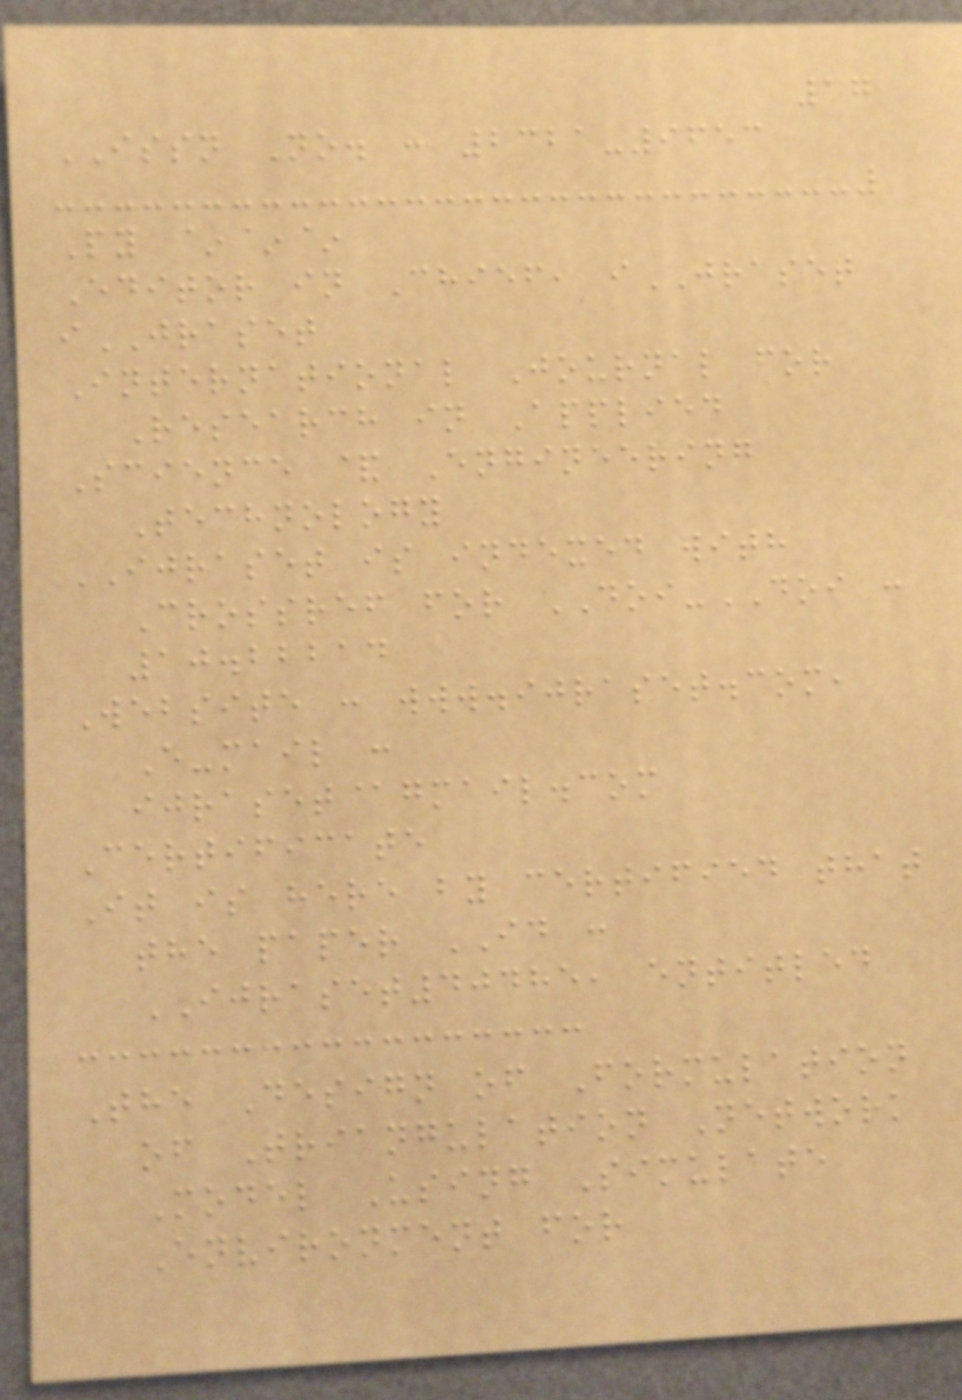17
ISSN No. : 2321-9653
Py ~~~
Editor in Chief, iJRASET
iJRASET
International Journal for
Research in Applied
Science & Engineering
Technology
IJRASET is indexed with
Crossref for DOI-DOI :
10.22214
Website : www.ijraset.com,
E-mail :
ijraset@gmail.com
Certificate
It is here by certified that
the paper ID :
IJRASET40485, entitled
The Design of Formulation
of Triangulation Network
Model Using Simulate
Environment for
